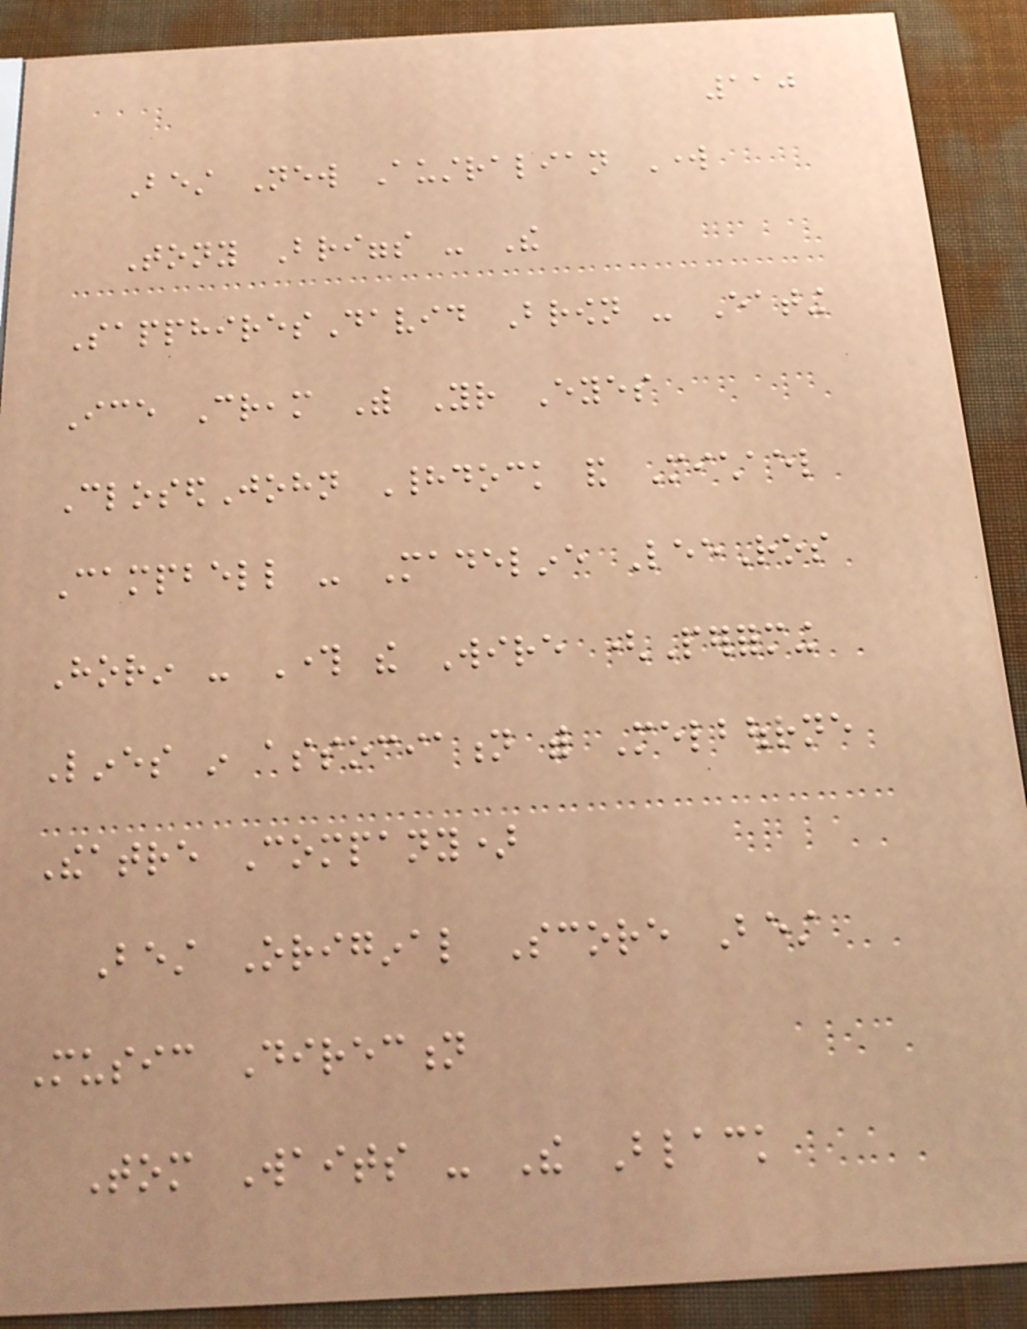110
Best New Australian Work
Tony Briggs - The
SapphiresDavid Brown - Eating
Ice Cream With Your Eyes
ClosedJohn Haddock and Michael
Campbell - Madeline LeeRos
Horin - Through the Wire (Performing
Lines in association with Melbourne
Theatre Company)
Best Original Score Best
Music Direction
Tom Waits - The Black
